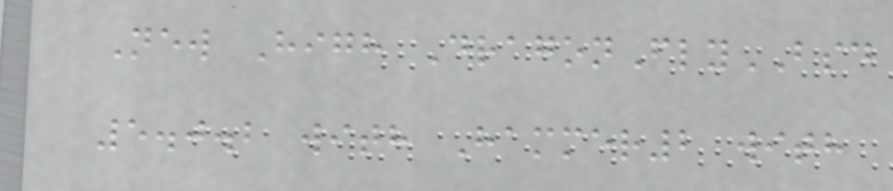New High DragonFlyBSD
5.0.2 with Hammer2 with
